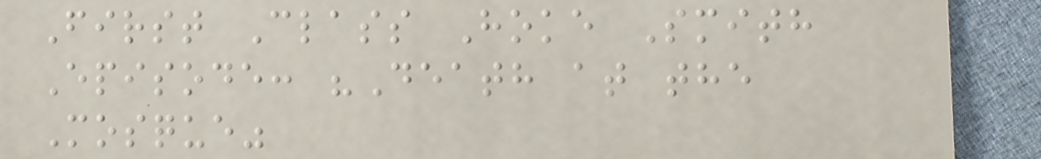First Class Hoke Smith
Episode: "Death at the
Mosque"
